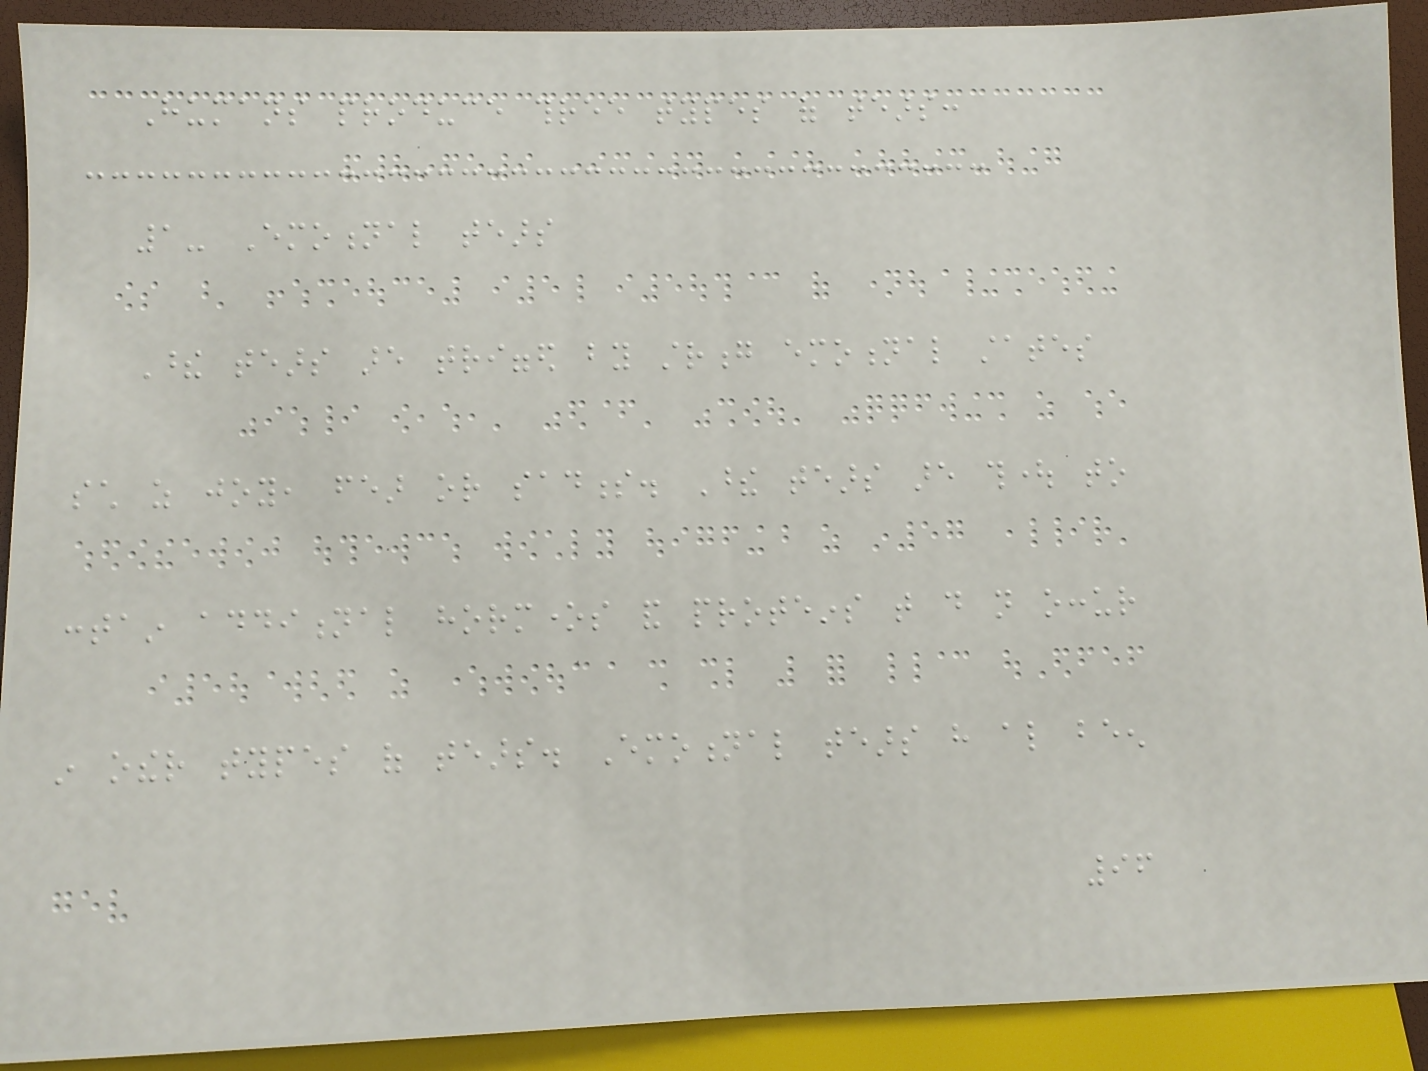Humans produce three types of tears:
1- Emotional tears
These tears are trigged by strong emotional states
such as joy, fear or sadness. These tears are thought to
contain additional hormones and proteins that do not occur
in other types of tears. Emotional tears have also been
96
